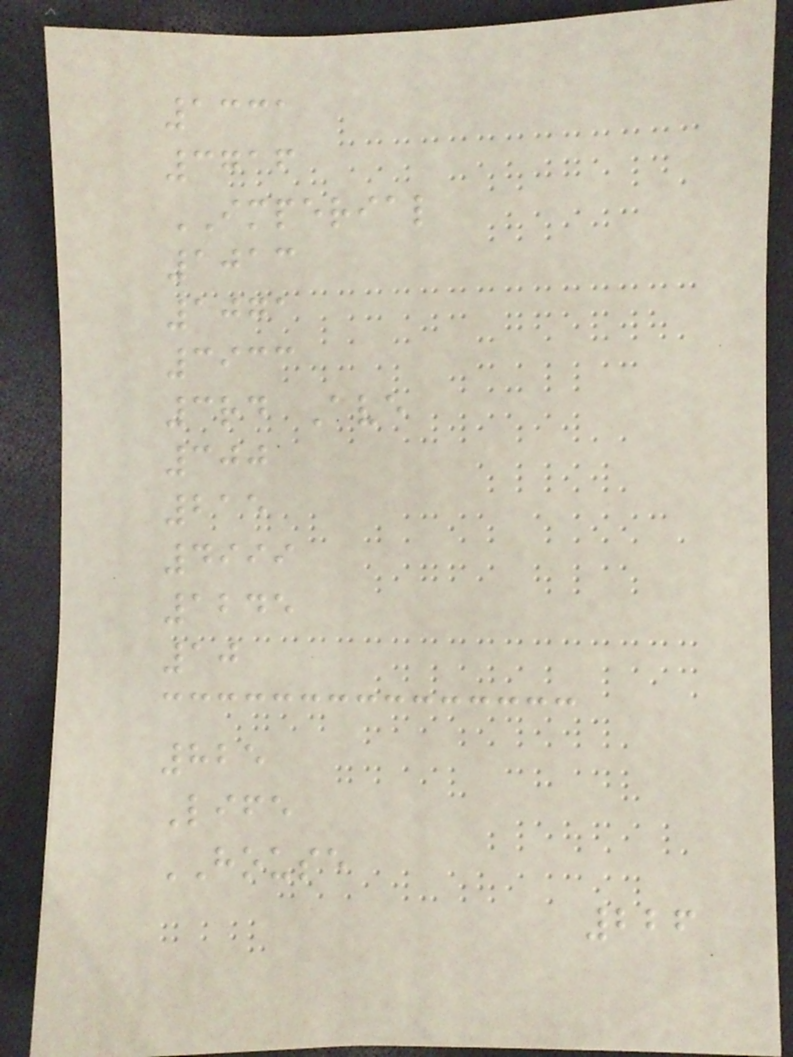1331
3716
IMPERIAL
1013
1071
3933
3rd Ave
300
215
4999
1245
10
825
Life
HOUSE
226
